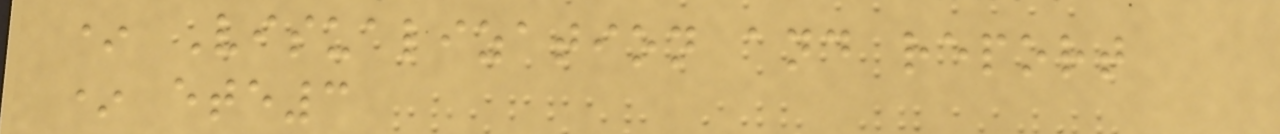* Visualization and report
* ete3
